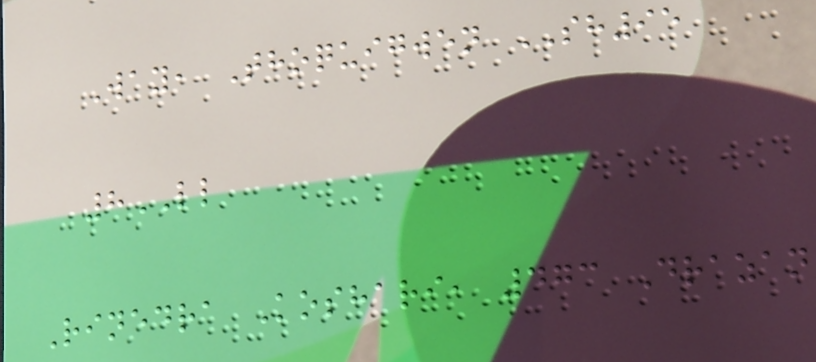Way, Thoquigwen SH95
8LL
Rinedra Koshari, 473 Drazan
